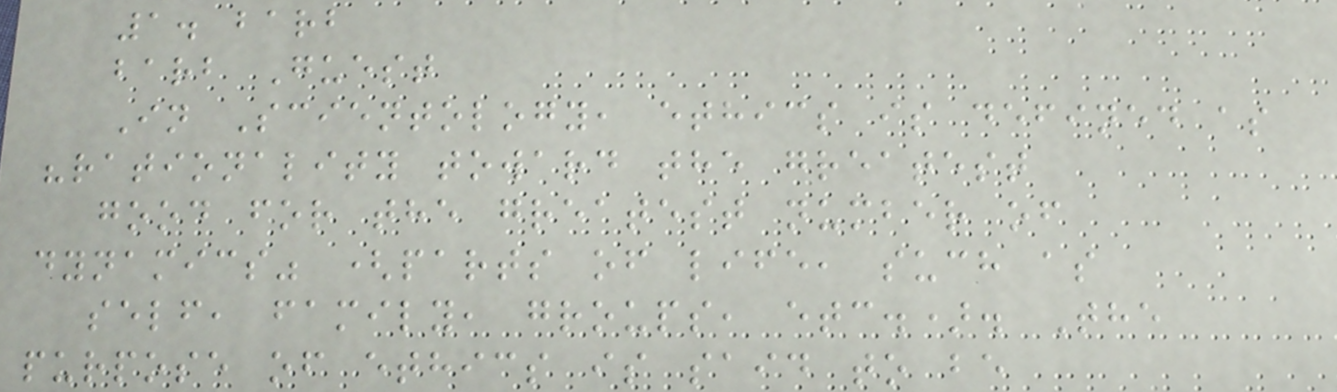1. barb
barb Guest
In Scientology, ethics is defined as
"rationality toward the greatest
good for the greatest number of
dynamics" (parts of life, such as
self, family, groups, etc.). The
purpose of ethics is said to be
